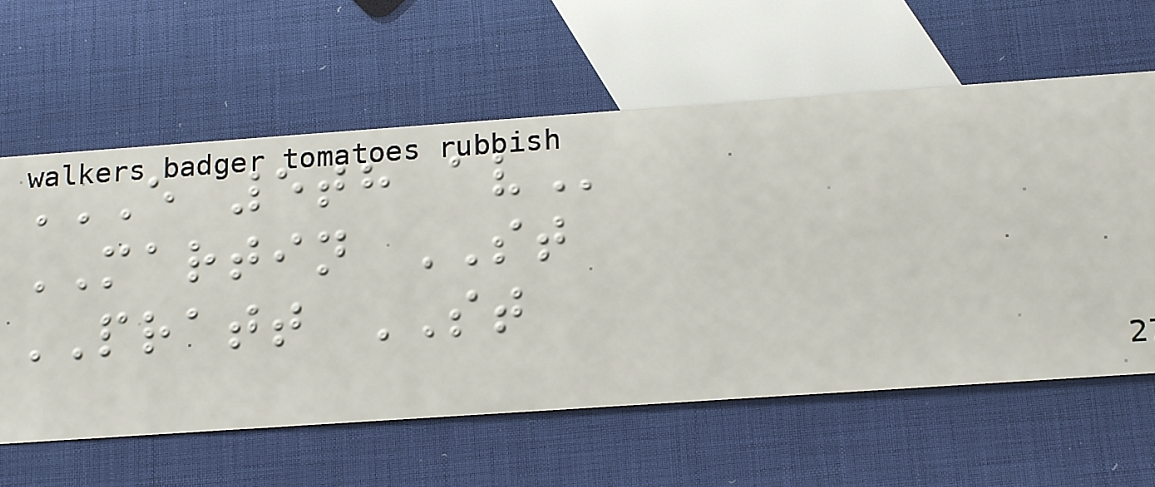E 5TH AV
MARTIN ST
PRATT ST
